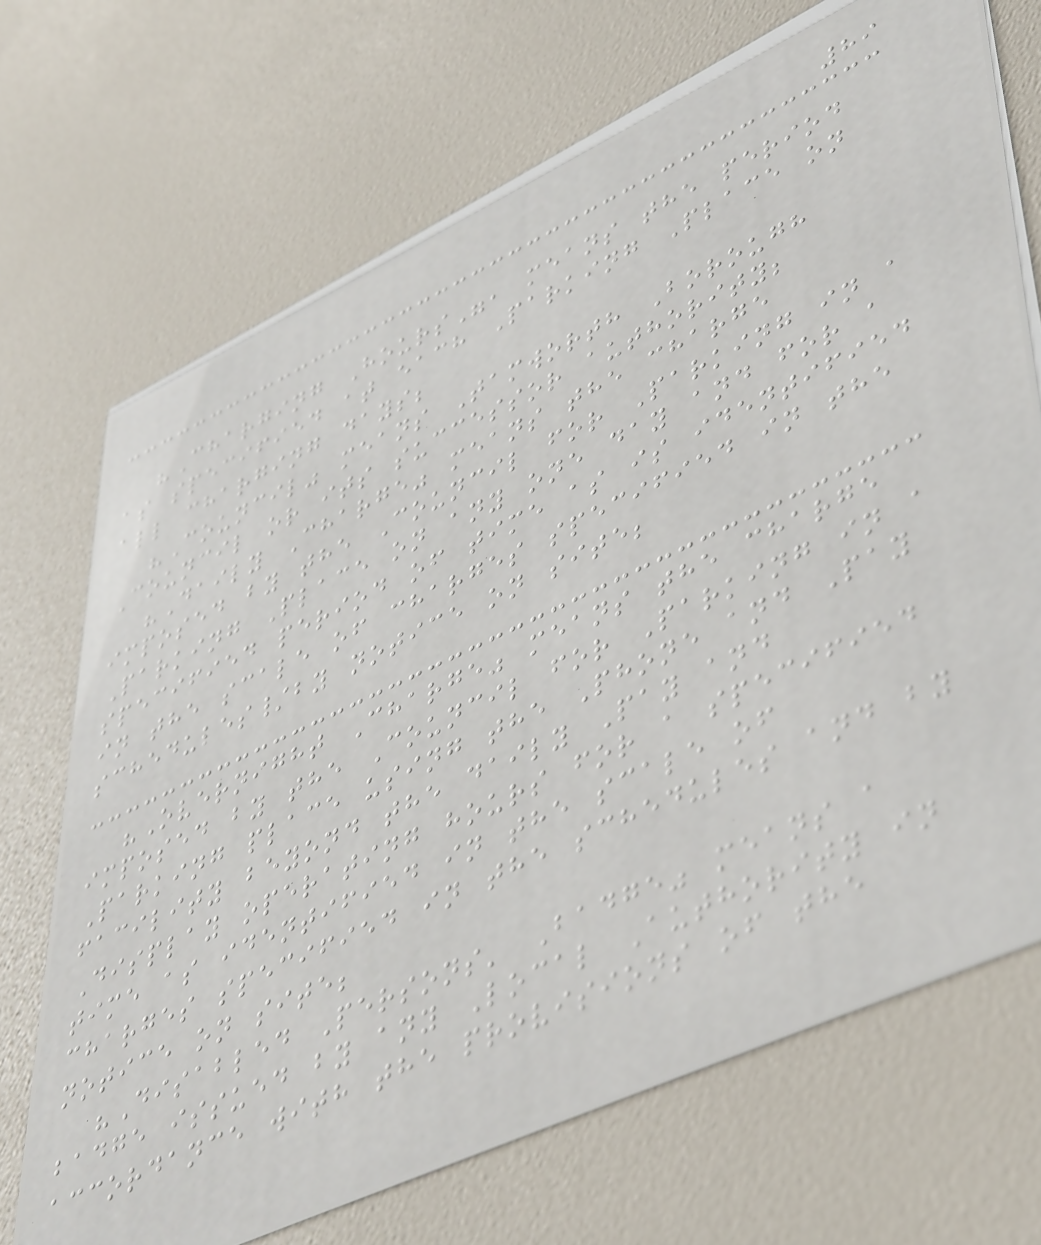89
"Charging Hours", means the period
as specified at each Parking Place on
all charging days;
"Council" means Tamworth Borough
Council or its successor authority;
"Daily Charge" means the charge
imposed by the Council for Parking in a
Parking Place on any one day and for a
specified period of time as is identified
in the scale of charges specified in the
schedules/by notice on site;
"Overnight Charge" means the charge
imposed by the Council for Parking in a
Parking place using the Phone and Pay
facility beyond the daily Pay and
Display operating hours for a specified
time as identified in the scale of
charges specified in the schedules and by
notice on site;
"Disabled Persons' Badge" means a
badge issued by any Local Authority in
accordance with the provisions of the
